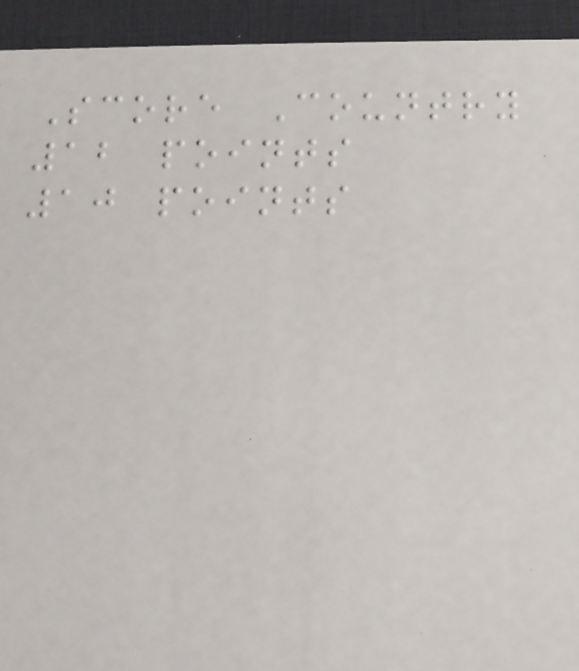Score Country
12 points
10 points
